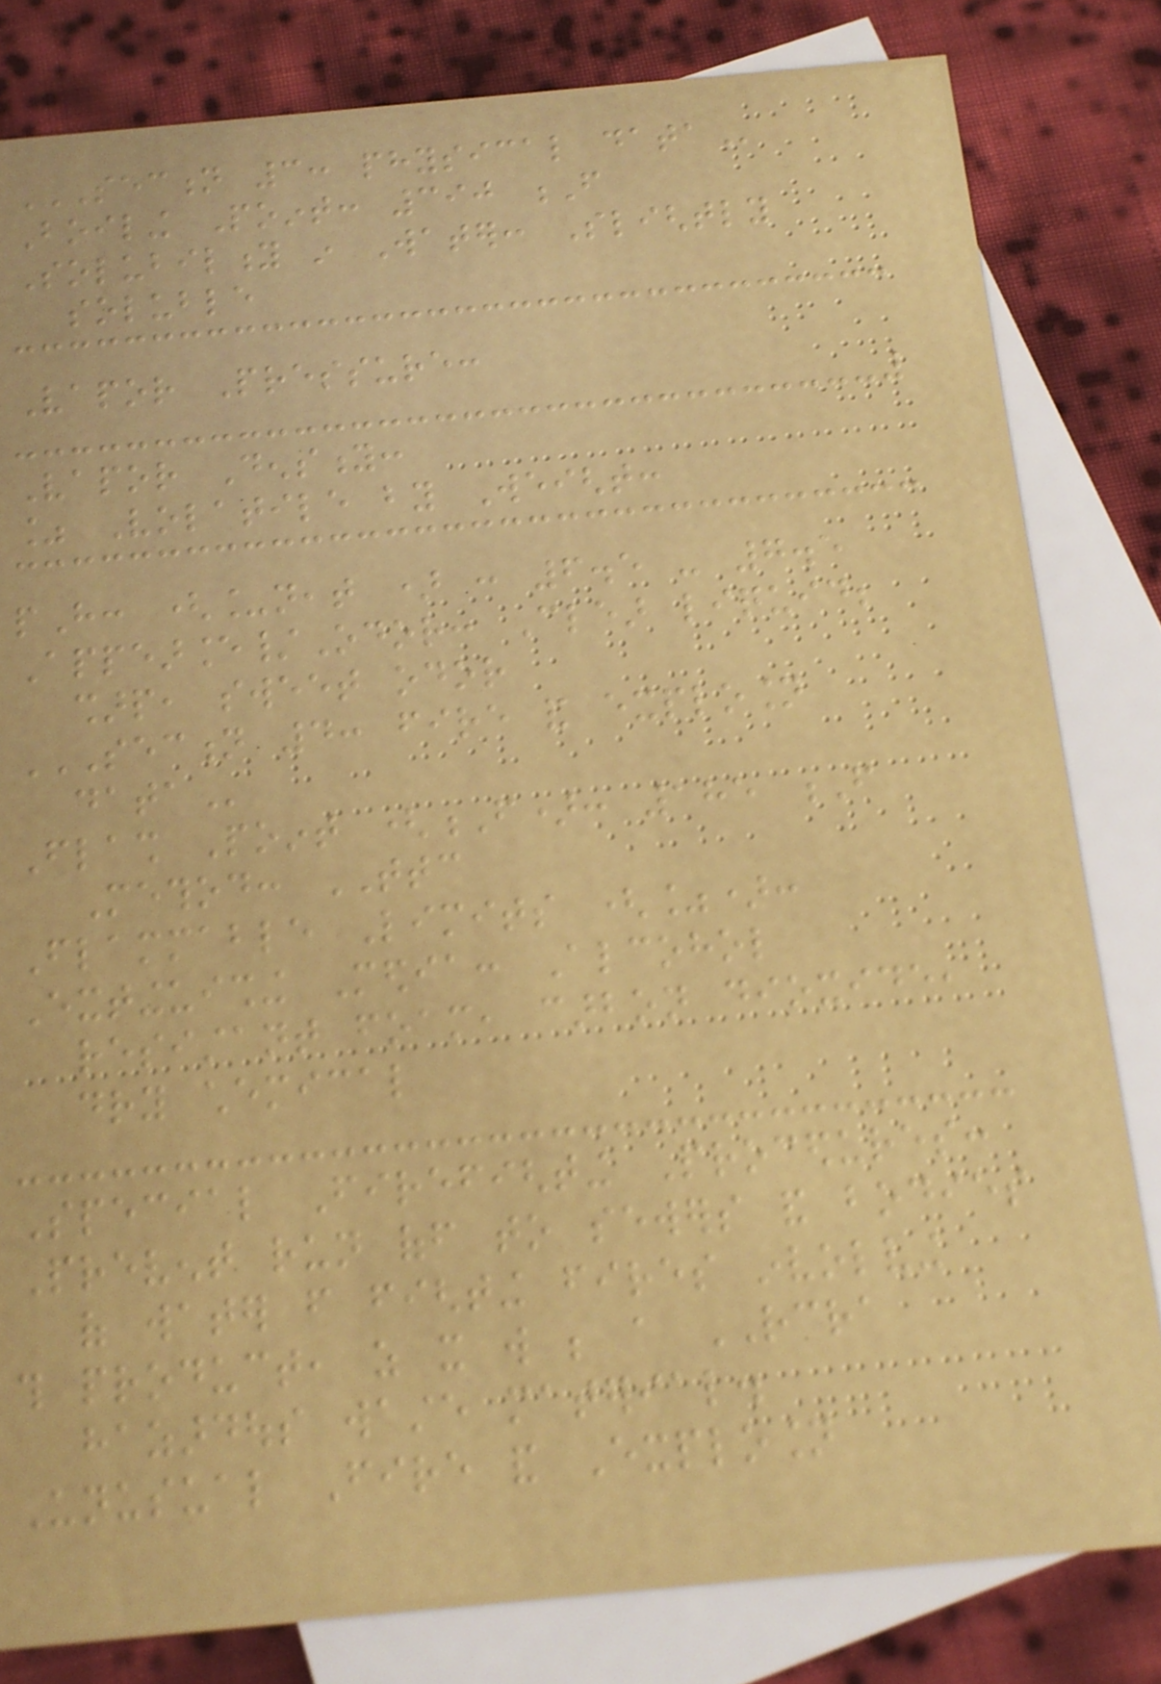SECTION 3: PHYSICAL DATA
Boiling Point: 390 F
Solubility in Water: Slightly
soluble
Vapor Pressure:
Vapor Density:
% Volatile by Weight:
pH: (_neat ) : 6.5 - 7.5
Appearance/Odor: Clear liquid;
sharp, sweet odor
SECTION 4: FIRE AND EXPLOSION
DATA
Flash Point (F): 185 F
Method: TTC
Flammable Limits (%):
Extinguishing Media: Alcohol
resistant foam, carbon dioxide,
dry chemical
Special Firefighting Procedures:
Prevent run off to sewers and bodies
of water from fighting fires involving
this product, as it will be a RCRA
hazardous waste material.
Unusual Fire and Explosion
